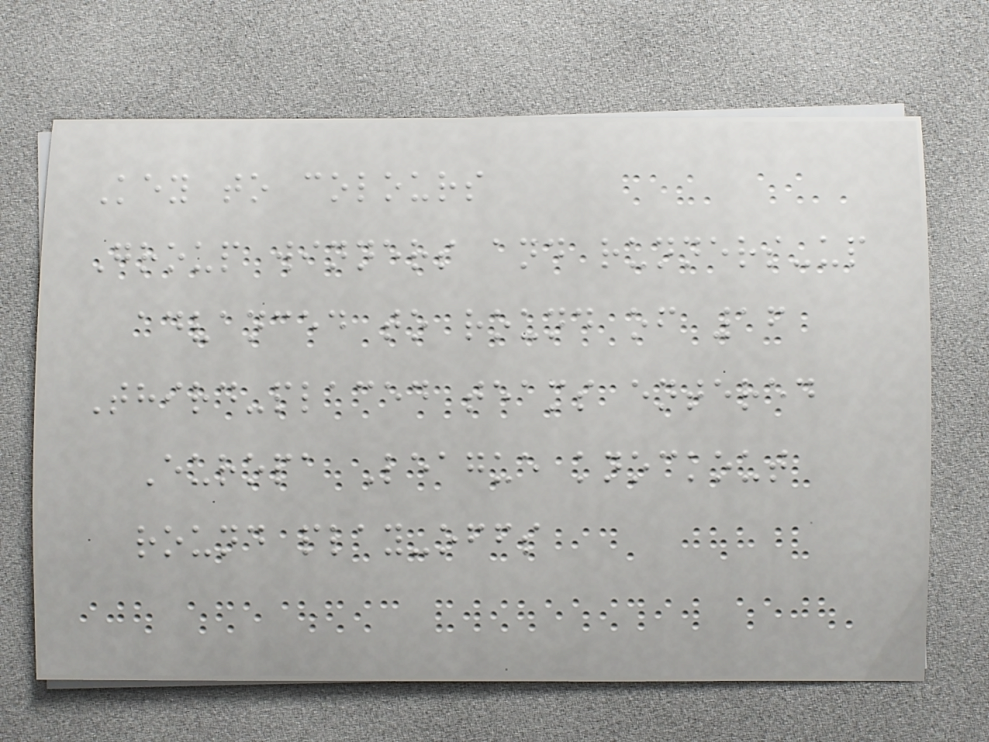Key to colours
Group winners and runners-up
advanced to round of 16
Third-placed teams entered
Europa League knockout
round play-offs
